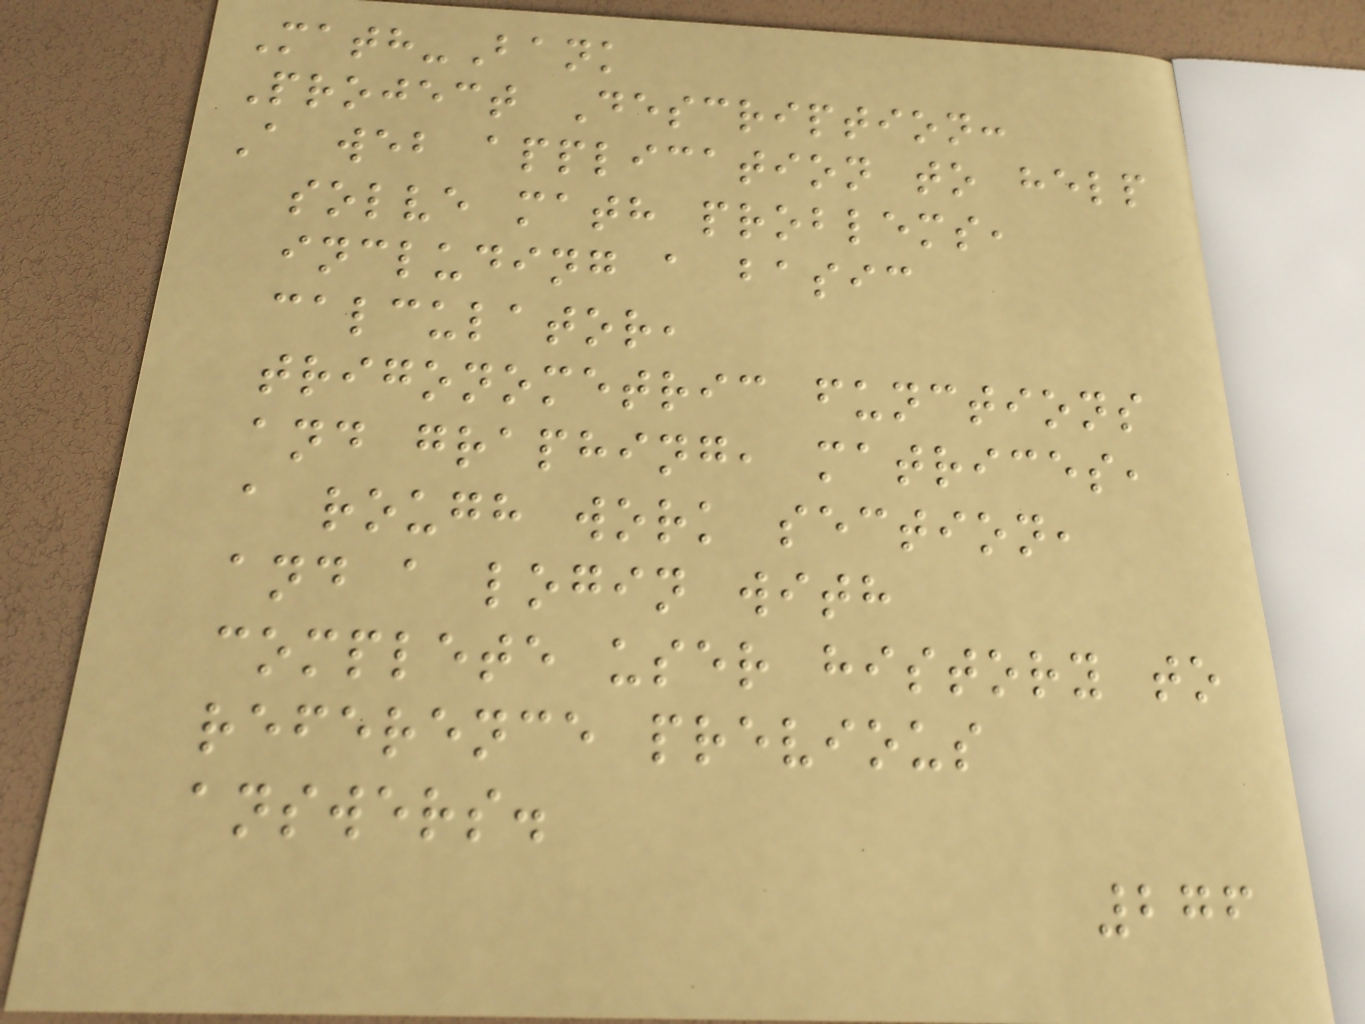Math-Bank
Project Description:
A web application to help
solve math problems,
including a basic
calculator,
trigonometric functions
and graphing, matrices,
a rough work section,
and a login with
complete user history to
reference previous
answers.
276
